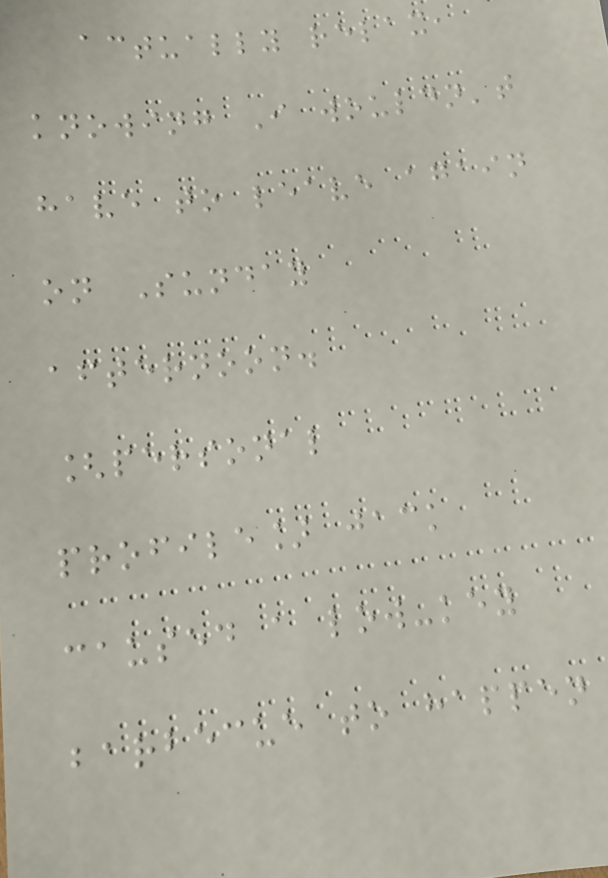actually relax,
knowing I wouldn't
have to leave again
on Sunday
afternoon.
[personal
profile] jack
caused a low-key
barbecue to happen
